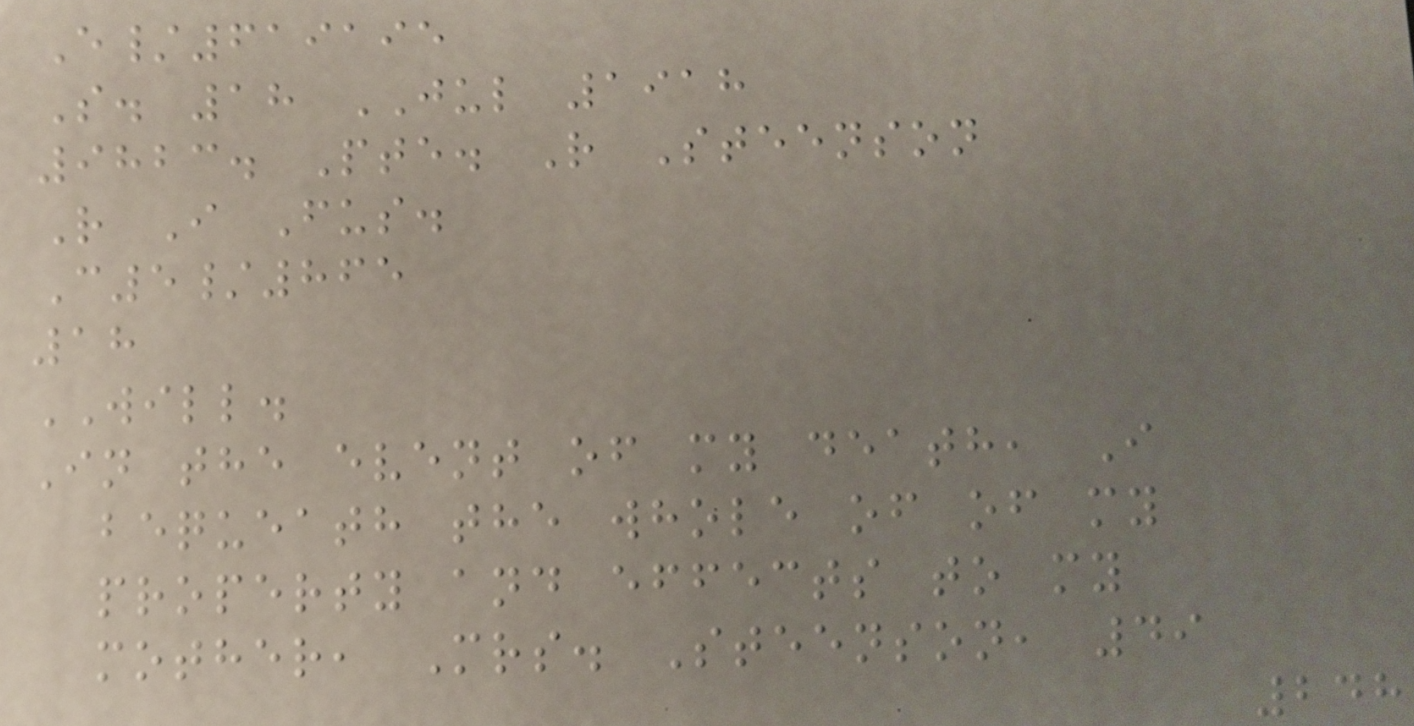E/619195
S. 18 JUL 1918
9823. Pte. R Steenson
R I Fus.
C5/865
18
WILL.
In the event of my death, I
bequeath the whole of of my
property and effects to my
mother, Mrs. Steenson, 49
248
